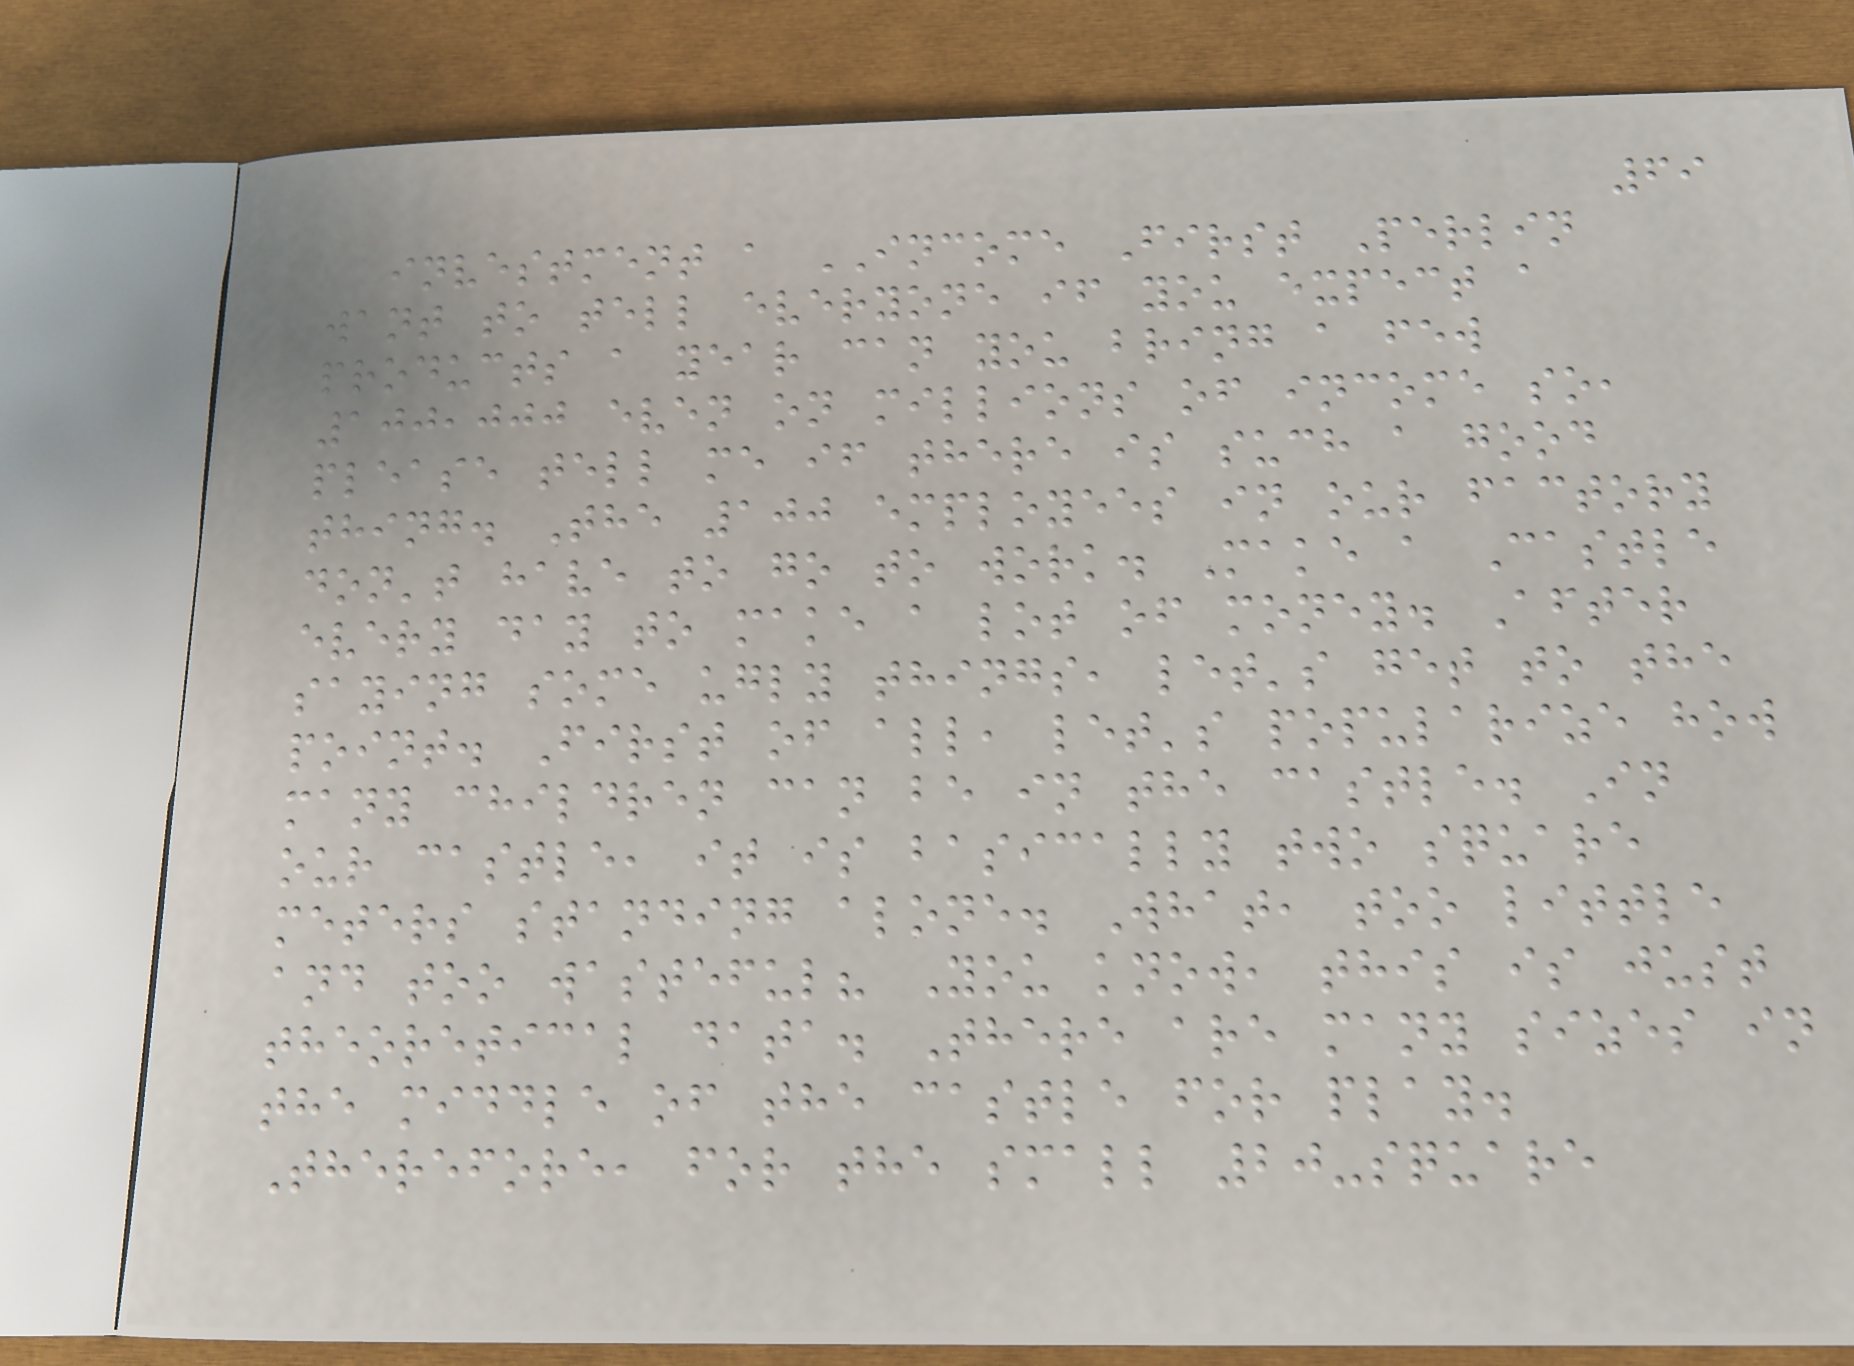69
investment a INCOME First Perlin
want to tell everyone if you expect a
products a year can you bring a few
100,000 even on millions of income so,
please tell me if there is such a good
thing. The 100 employees in our factory
don't have to go to work. Make a Castle
every day to make a lot of money. After
saying some ugly things, let's get to the
point. First of all, let's popularize how
many children can be in the castle. In
our castle, it is basically two square
meters standing alone. What, too little
and too wasteful? You know, this is just
theoretical data. There are many sizes in
the middle of the castle for play.
Therefore, for the small 20-square
